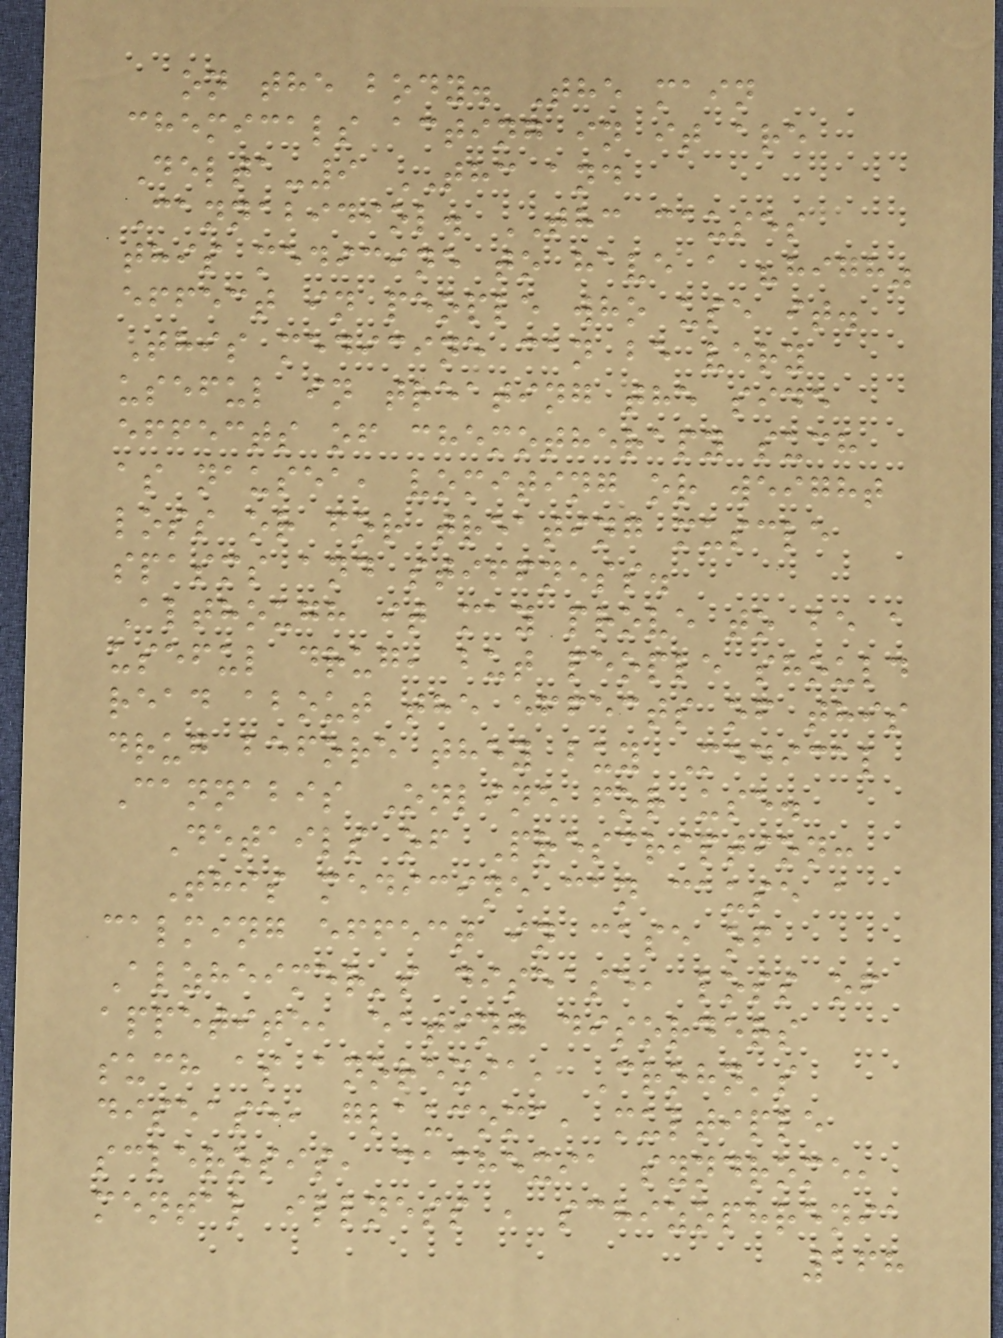on the body. The main
chemicals acting in it are
Delta-9 THC and
Cannabidiol. THC causes
this medicine to have a "high"
effect in people who use it.
This medicine can be very
useful in treating the side
effects of chemotherapy such
as nausea, vomiting or weight
loss or for treating muscle
spasms and stiffness.
Although it may prove to be a
useful drug, but people should
read about the effects of this
drug before they buy Medical
Cannabis Online for use.
Details of Prescription:
This medicine can cause a
calming effect in case of
Alzheimer's disease, loss of
appetite, eating disorders
such as anorexia, Crohn's
disease, glaucoma, multiple
sclerosis, cachexia syndrome,
mental illness , schizophrenia
168
